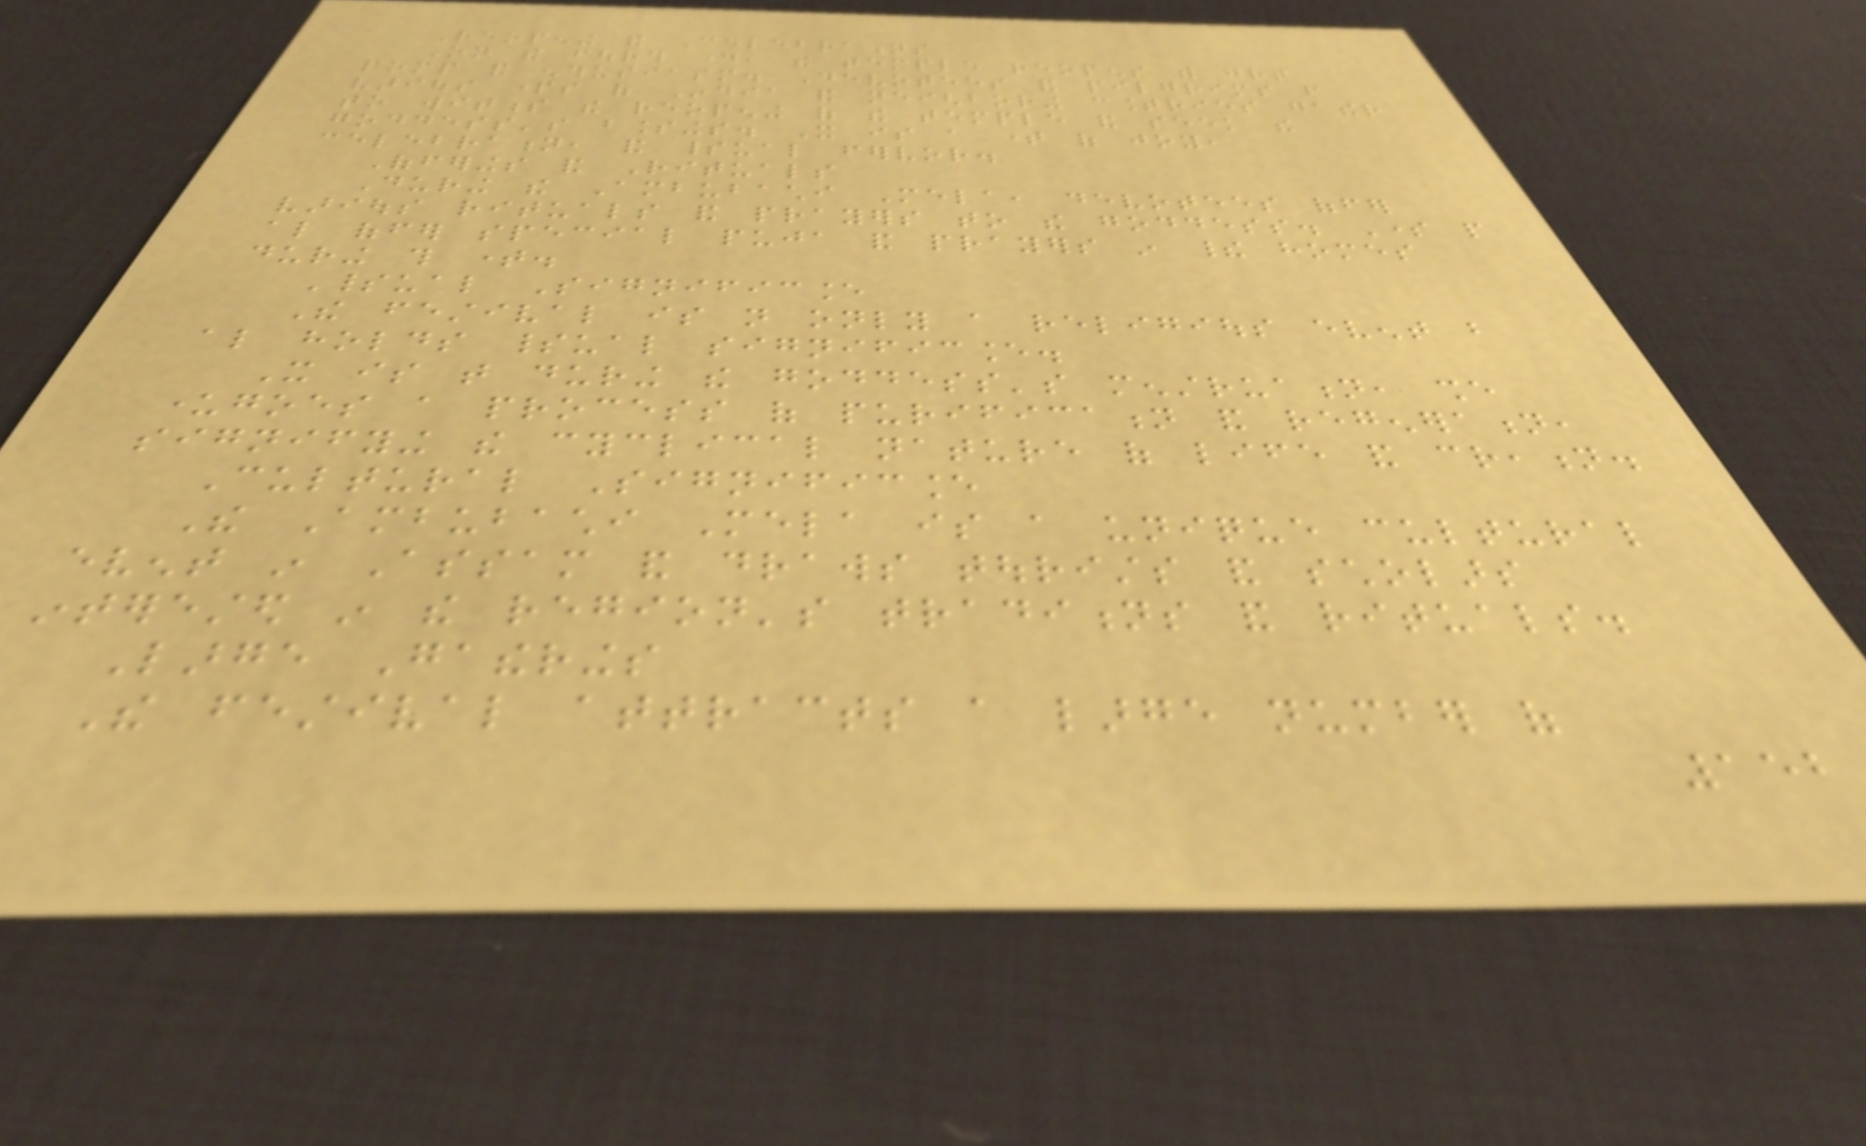Reopening and Celebrations
On the fourth day, the temple reopens with great
pomp and enthusiasm. Devotees and pilgrims from
various parts of India and neighboring countries gather
to witness the reopening of the temple and seek the
goddess's blessings. It is a time of joy,
celebration, and spiritual fervor.
Offerings and Rituals
During the Ambubachi Mela, devotees offer
various rituals and prayers to the goddess. Some people
also offer special puja and prayers in their homes
during this time.
Spiritual Significance
The festival is not only a religious event but
also holds spiritual significance.
It is that during the goddess's menstruation, she
undergoes a process of purification and regeneration,
signifying the cyclical nature of life and creation.
Cultural Significance
The Ambubachi Mela is a unique cultural
event in Assam and draws tourists and scholars
interested in the region's traditions and rituals.
Large Gatherings
The festival attracts a large number of
152
